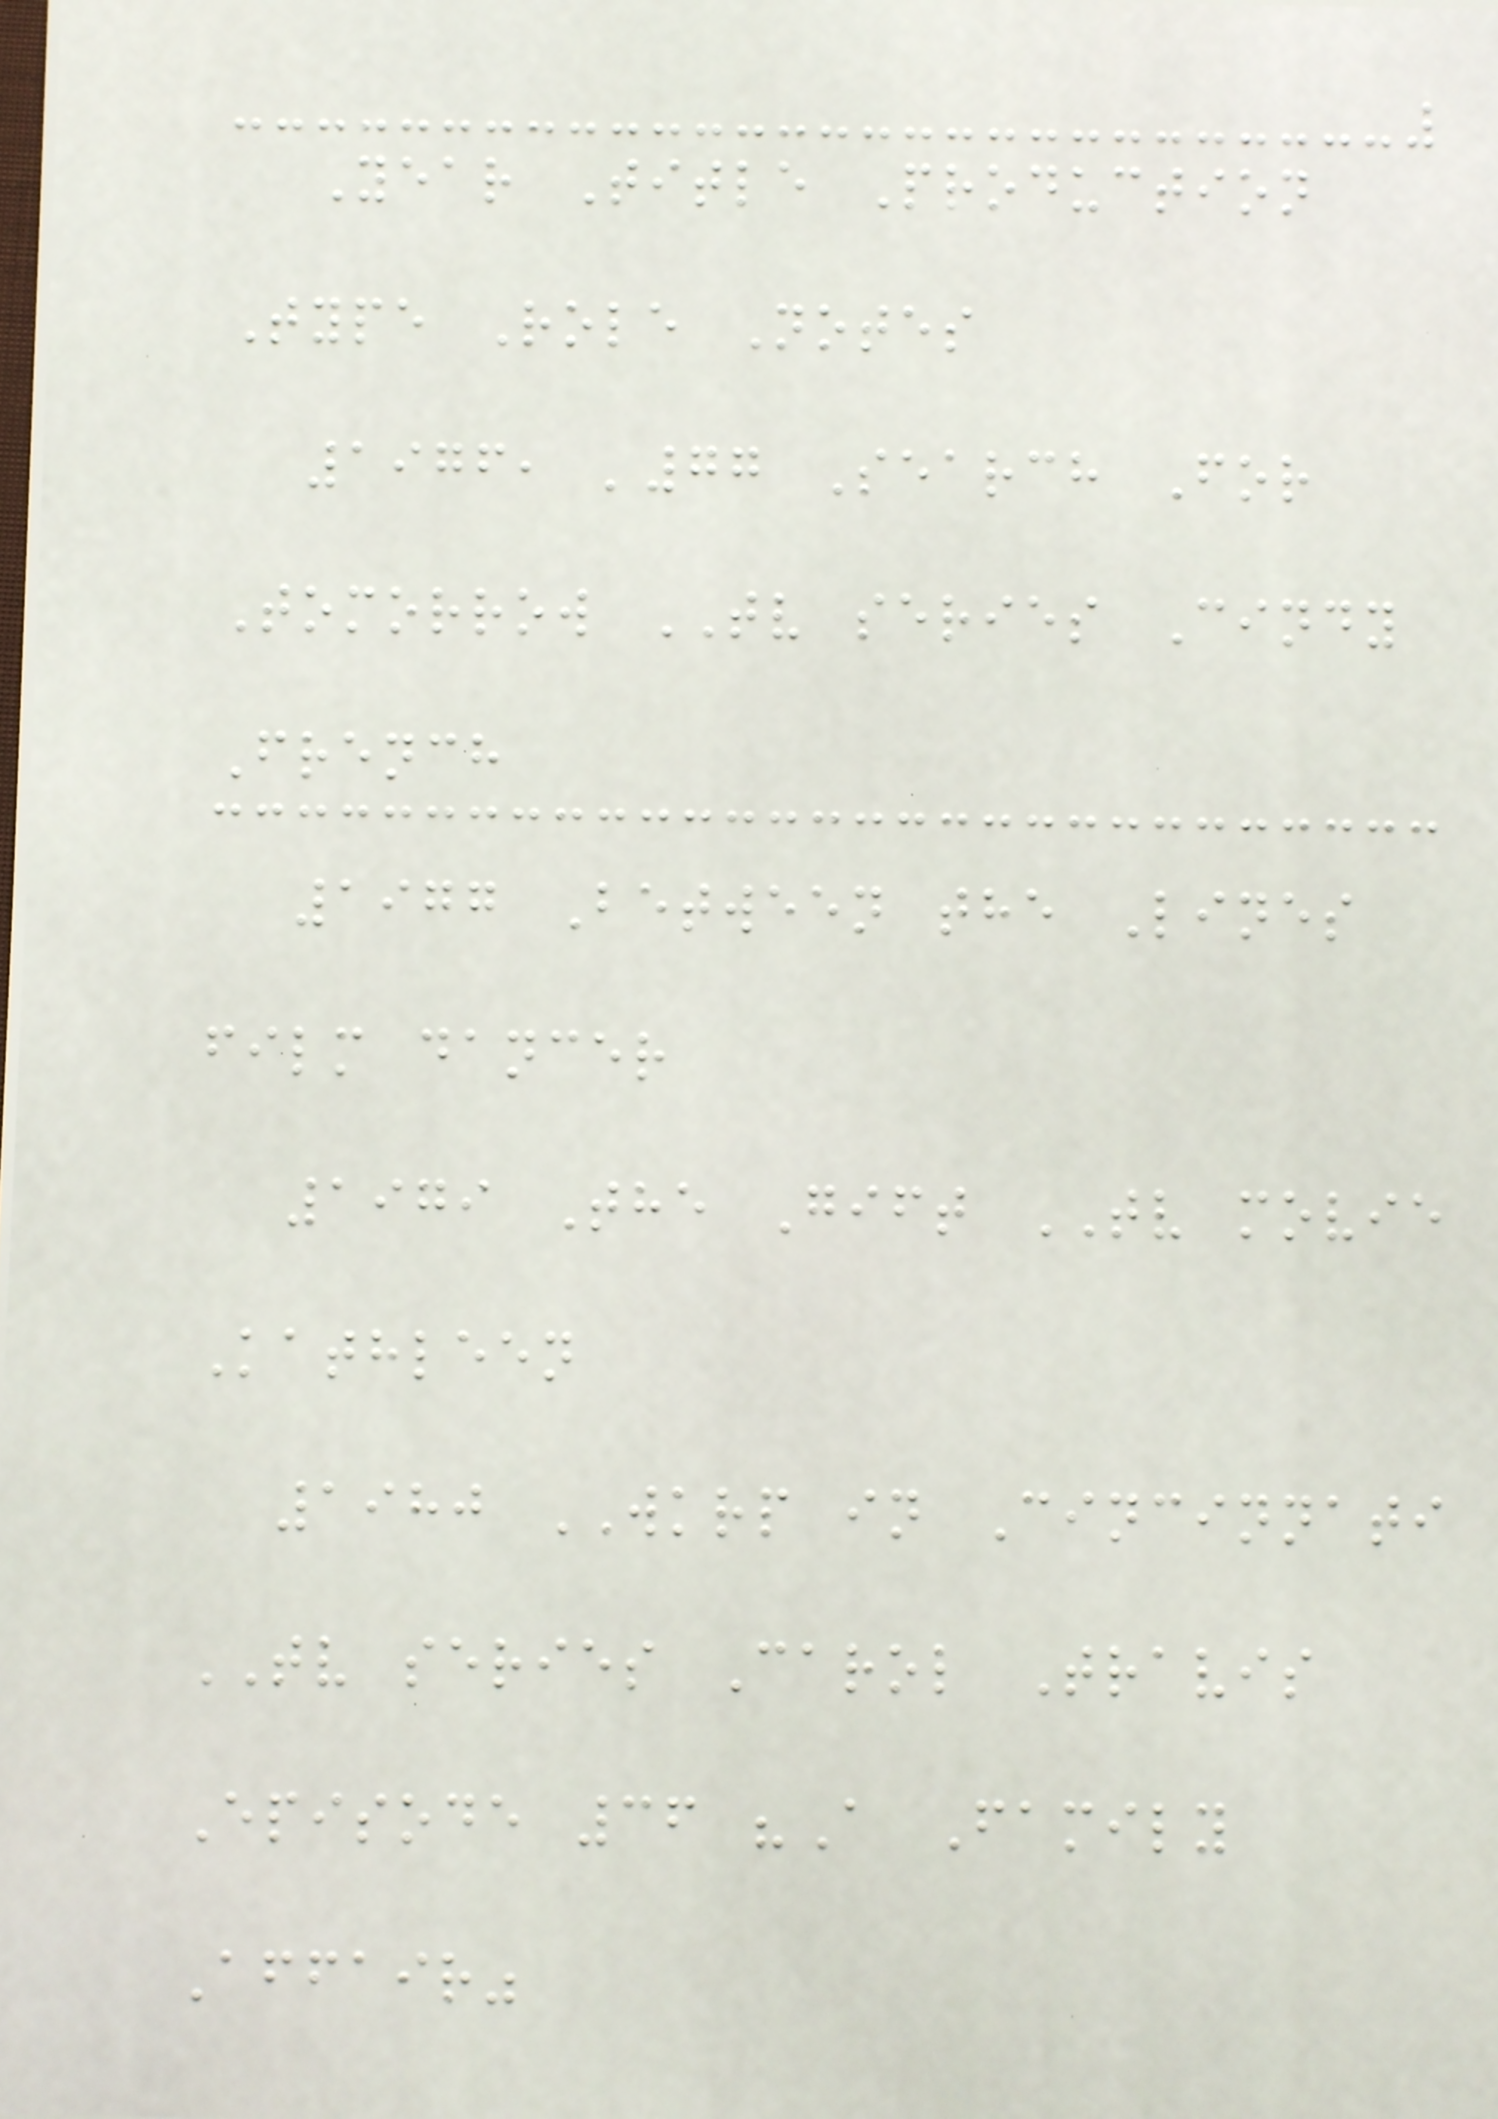Year Title Production
Type Role Notes
1976, '77 Search For
Tomorrow TV series Cindy
French
1977 Between the Lines
film dancer
1979 The Gift TV movie
Kathleen
1980 WKRP in Cincinnati
TV series Carol Travis
Episode 36 "A Family
Affair"
